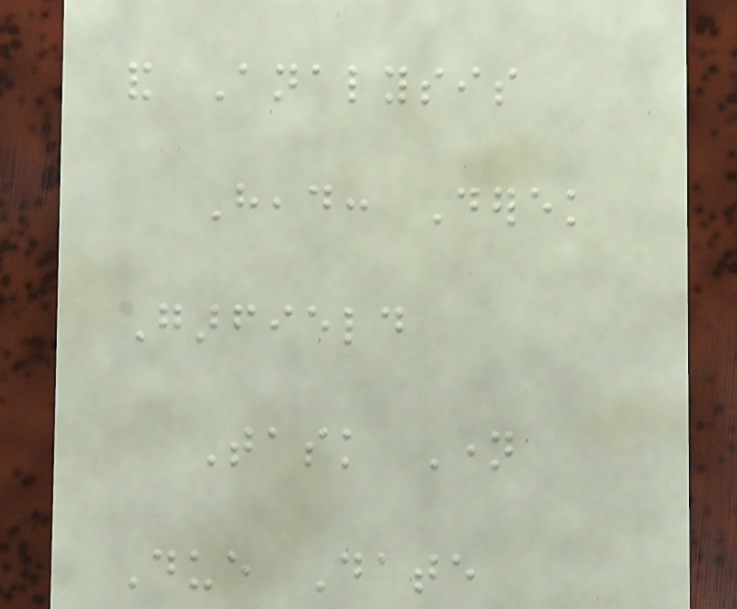and Analysis
Head: Derek
Garfield
Task Name
Due Date
